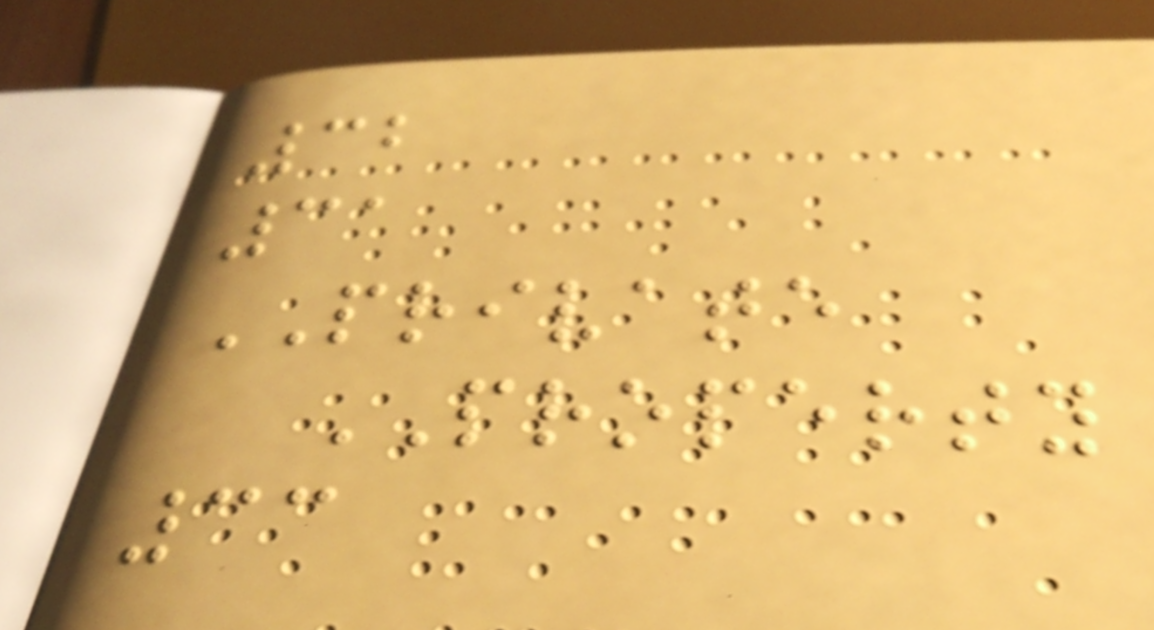32
31
PRIVATE
PROPERTY
33
